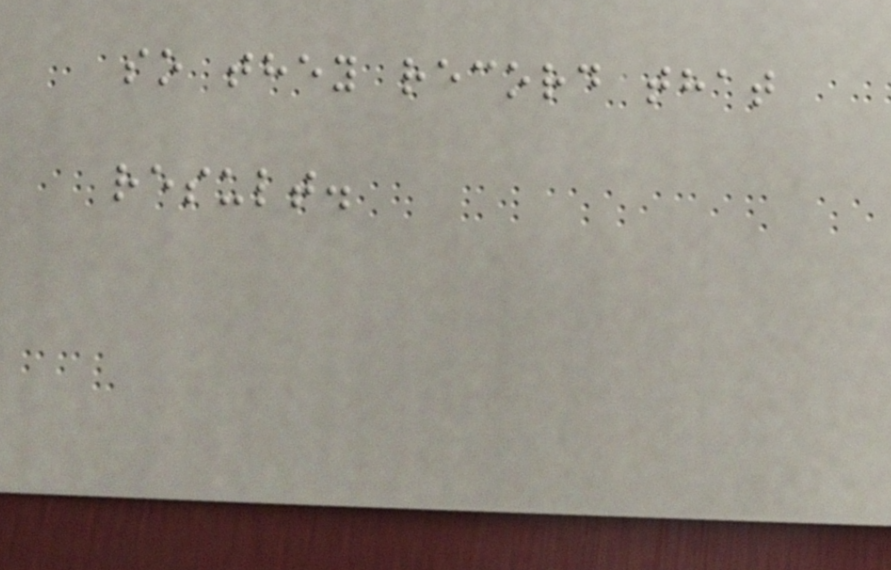so they record that
result.
